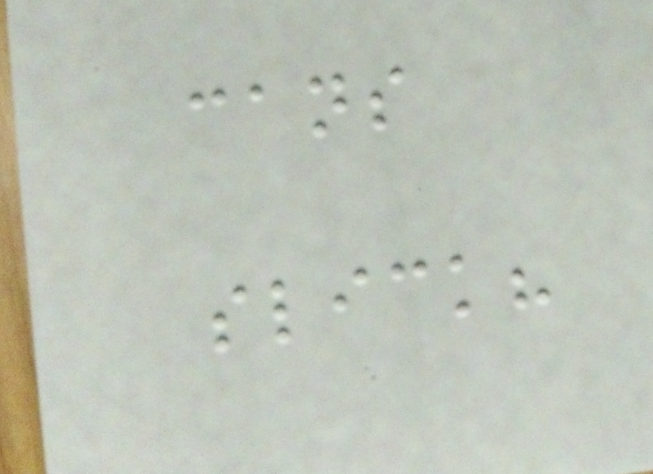cans
slick?
